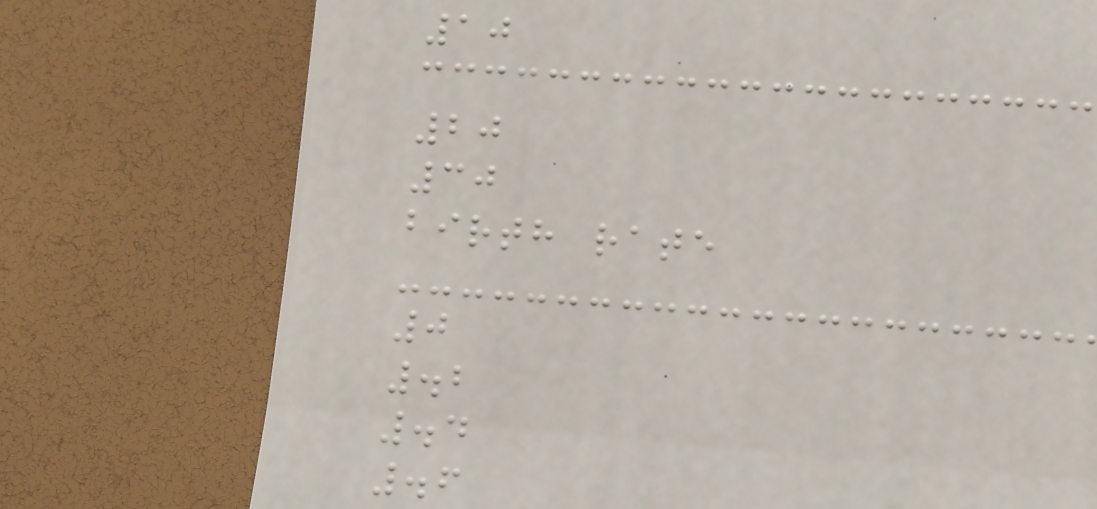10
20
30
birth rate
0
.2
.4
.6
